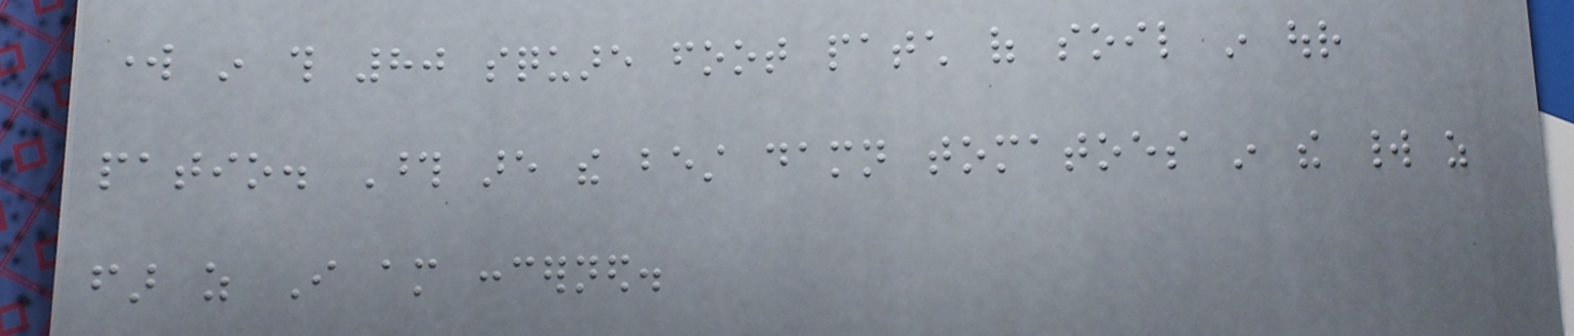work in this 80 square foot patch of soil in our
patio. Those are the best damn tomatoes in the world as
far as I am concerned.
